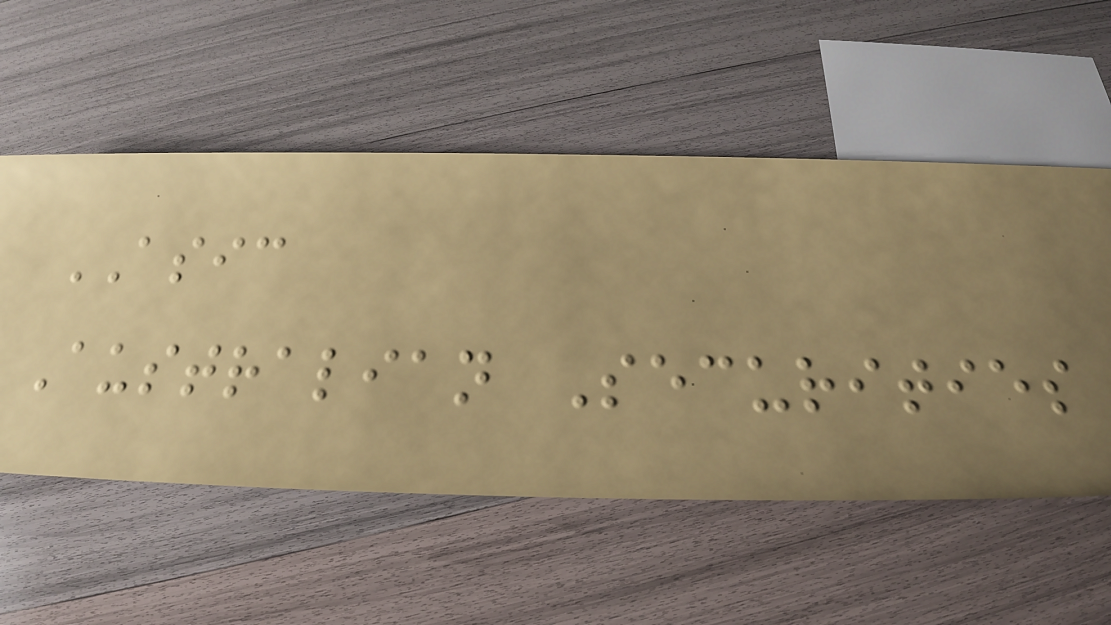ASIC
Australian Securities
